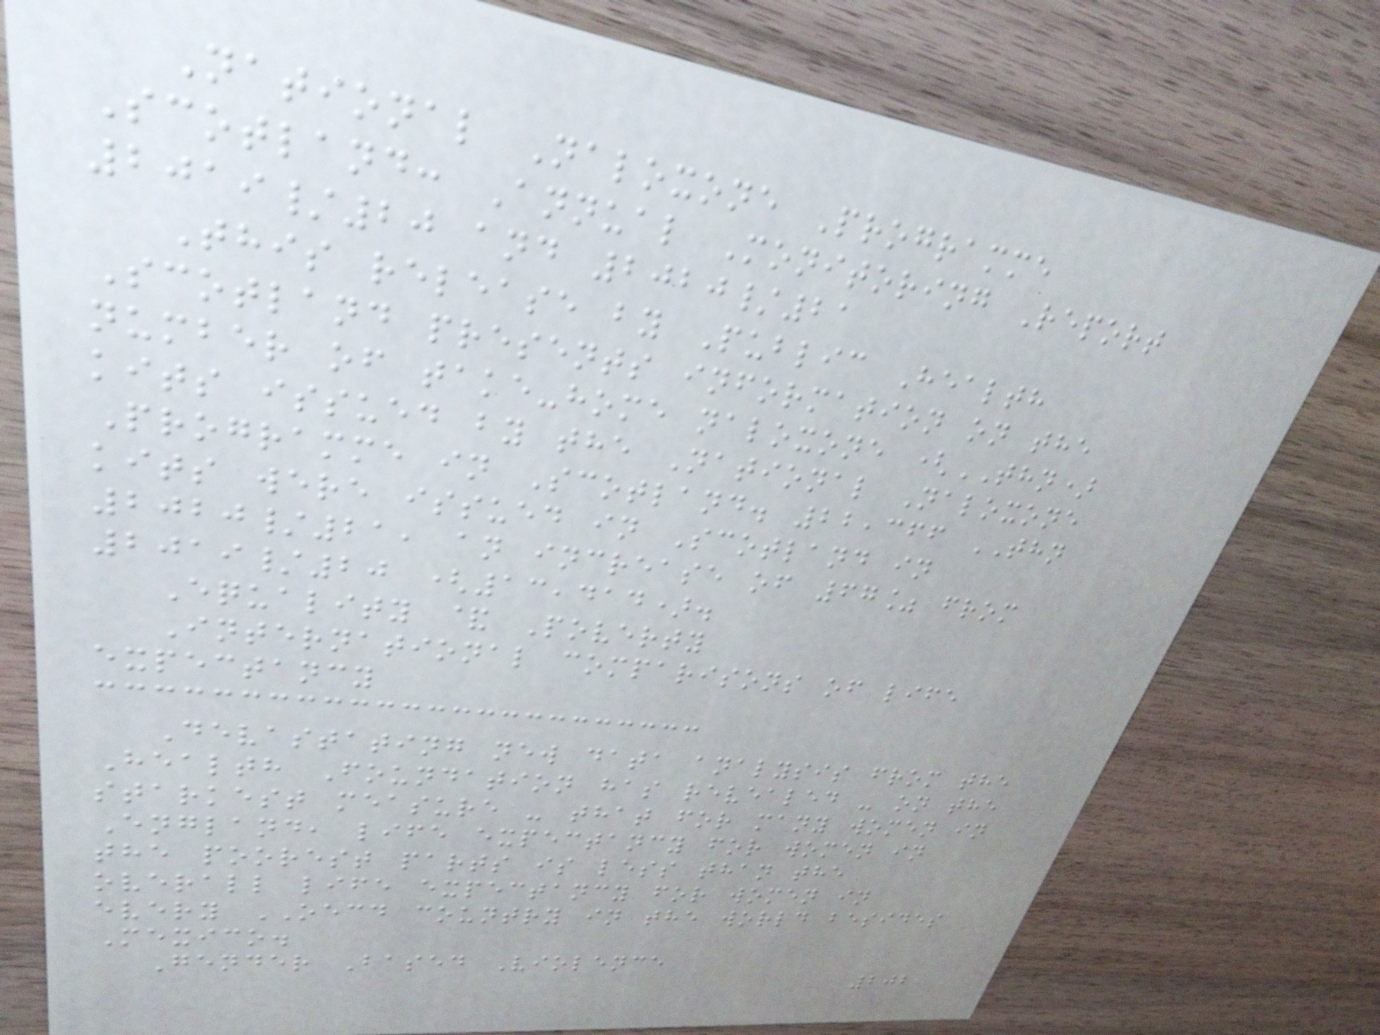National Naloxone Programme
Scotland: Annual Monitoring Report
2019/20 and 2020/21
This release by Public Health
Scotland presents information on the
number of take-home naloxone (THN)
kits issued by the National Naloxone
Programme in Scotland. 22,366 THN
kits were issued in Scotland in
2020/21, an increase of 67% from
2019/20 (13,414).
Equality & Poverty
International comparisons of life
expectancy
Devastating new data analysis from the
Health Foundation has revealed - on the
starkest measure - that for many women in
England, life expectancy for women in
the poorest parts is less than the
overall life expectancy for women in
every OECD country in the world besides
Mexico.
Gender Based Violence
202
